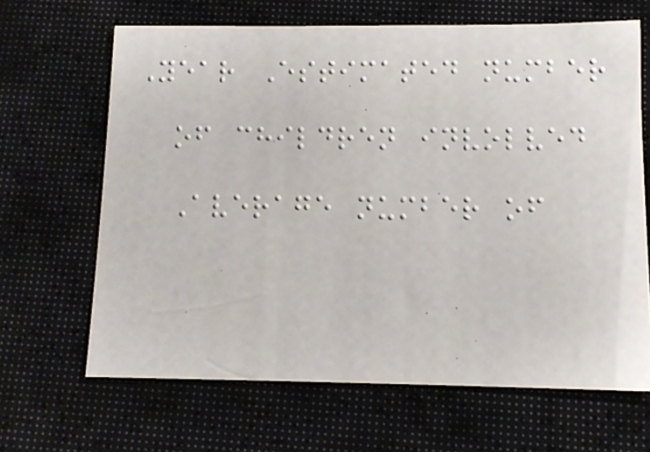Year Estimated number
of children involved
Average number of
